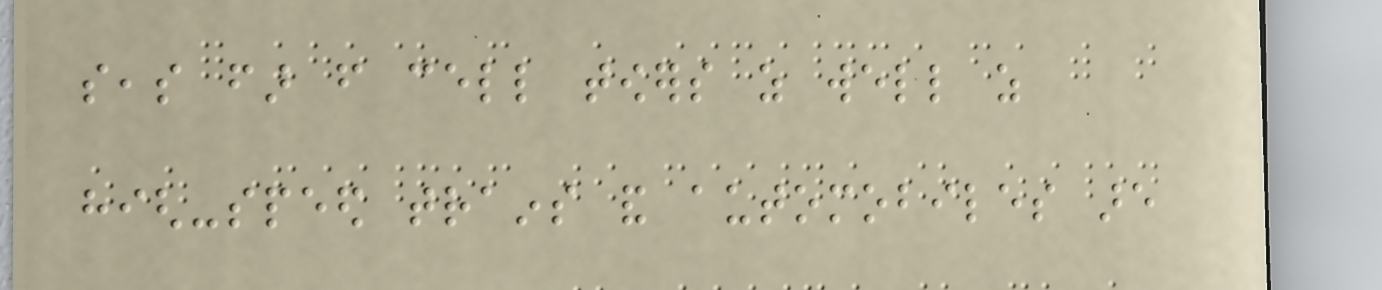seas far from cell towers as well as
high-speed trains and automobiles are
